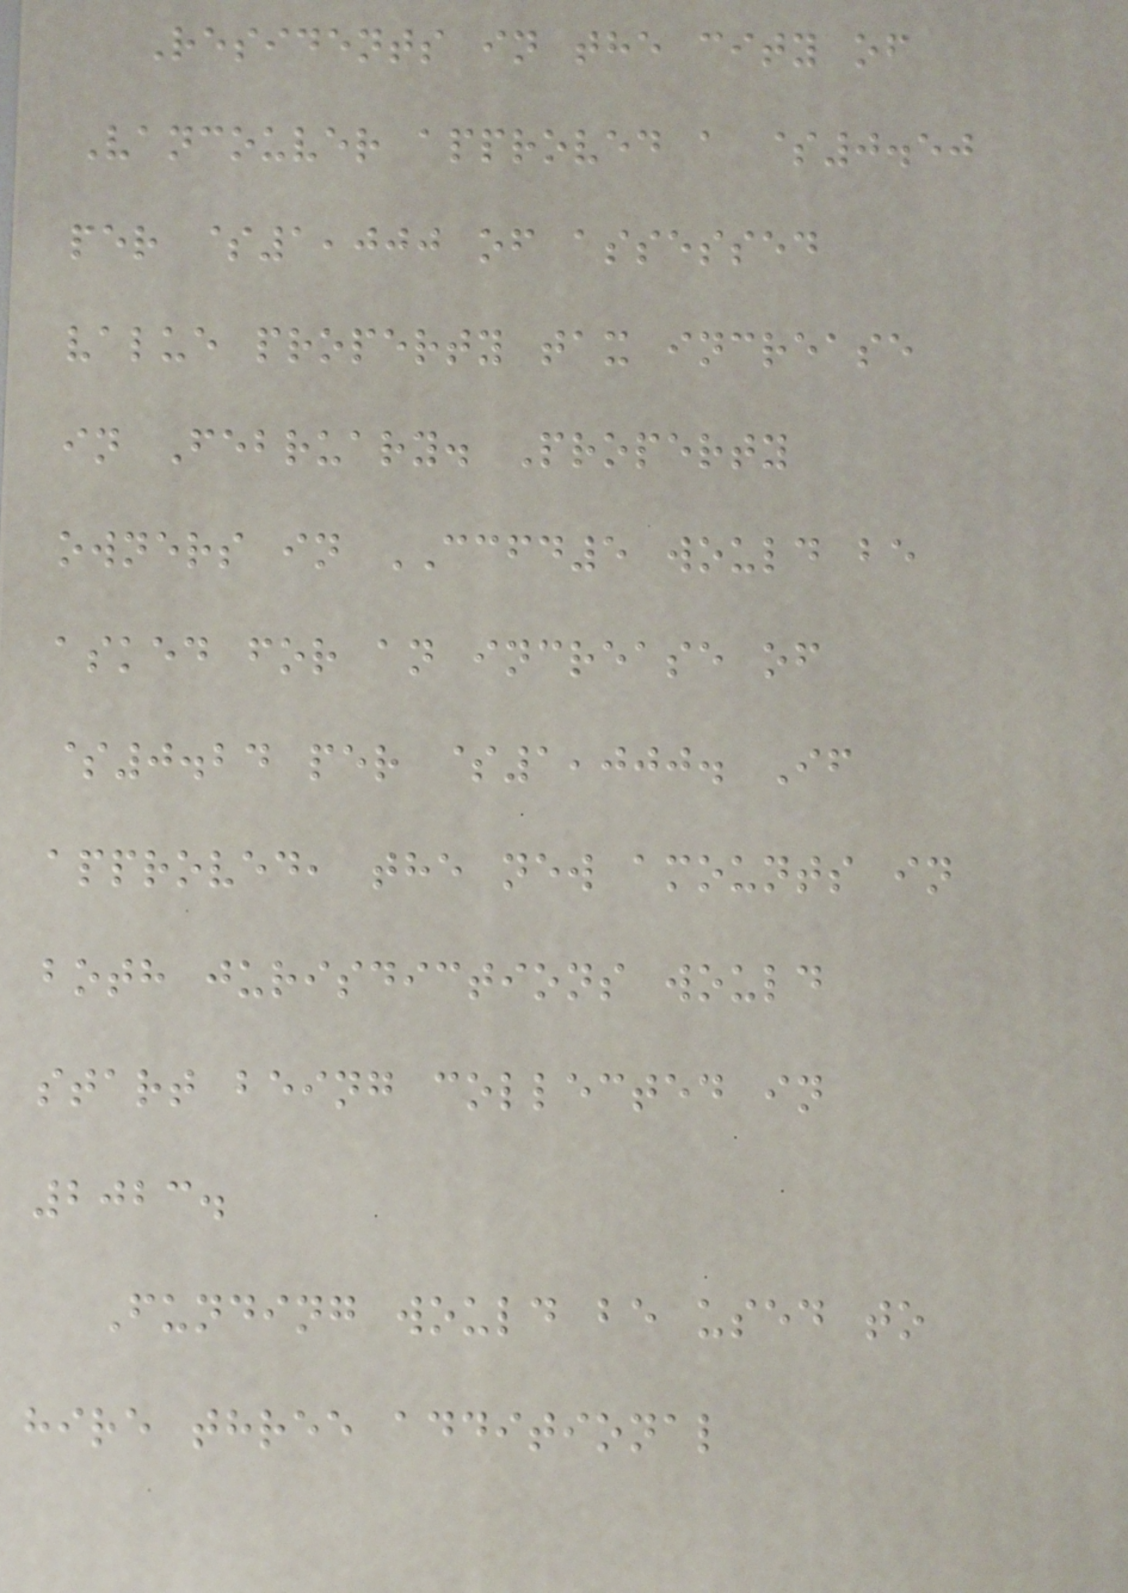Residents in the city of
Vancouver approved a $0.50
per $1,000 of assessed
value property tax increase
in February. Property
owners in CCFD5 would be
asked for an increase of
$0.24 per $1,000. If
approved, the new amounts in
both jurisdictions would
start being collected in
2023.
Funding would be used to
hire three additional
